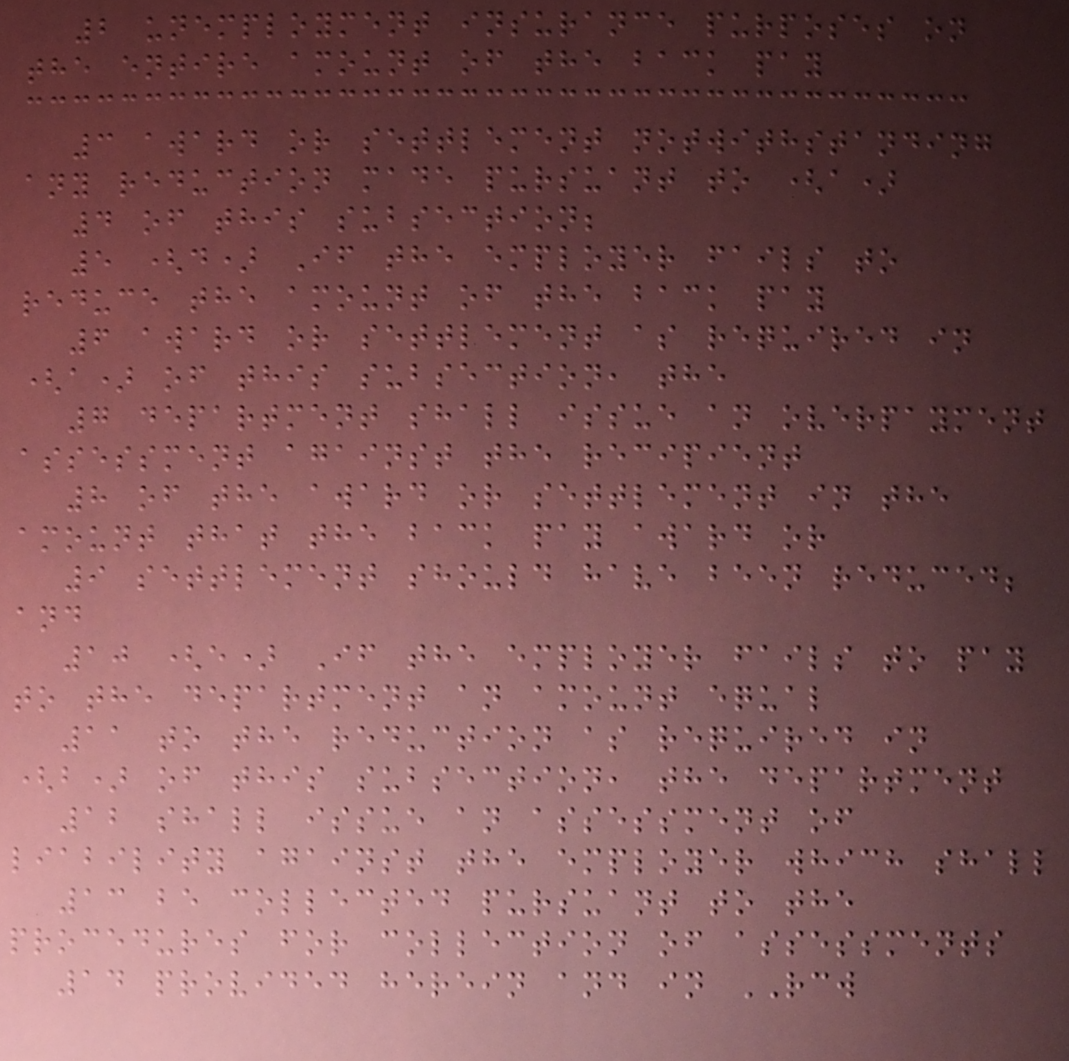2 unemployment insurance purposes on
the entire amount of the back pay
3 award or settlement notwithstanding
any reduction made pursuant to (a)
4 of this subsection;
5 (d) If the employer fails to
reduce the amount of the back pay
6 award or settlement as required in
(a) of this subsection, the
7 department shall issue an overpayment
assessment against the recipient
8 of the award or settlement in the
amount that the back pay award or
9 settlement should have been reduced;
and
10 (e) If the employer fails to pay
to the department an amount equal
11 to the reduction as required in
(b) of this subsection, the department
12 shall issue an assessment of
liability against the employer which shall
13 be collected pursuant to the
procedures for collection of assessments
14 provided herein and in RCW
